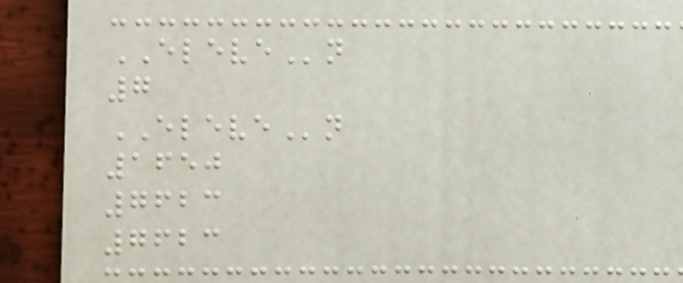ELEVEn
7
ELEVEn
1650
7623
7623
